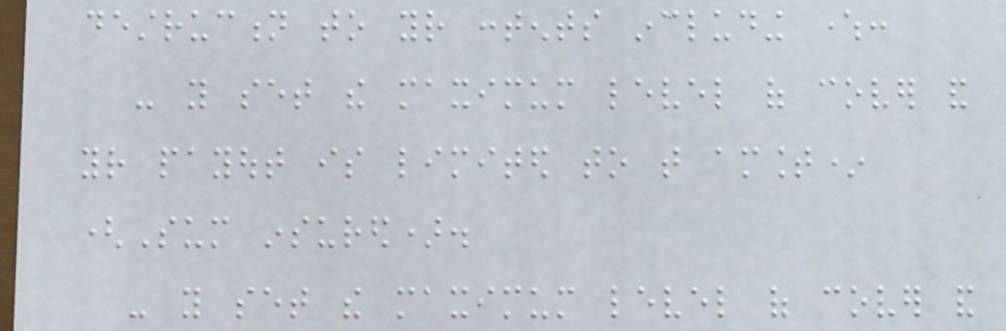destruction to your contents including where:
- you set the maximum level of cover and
your payout is limited to that amount*
(Sum insured).
- you set the maximum level of cover and
